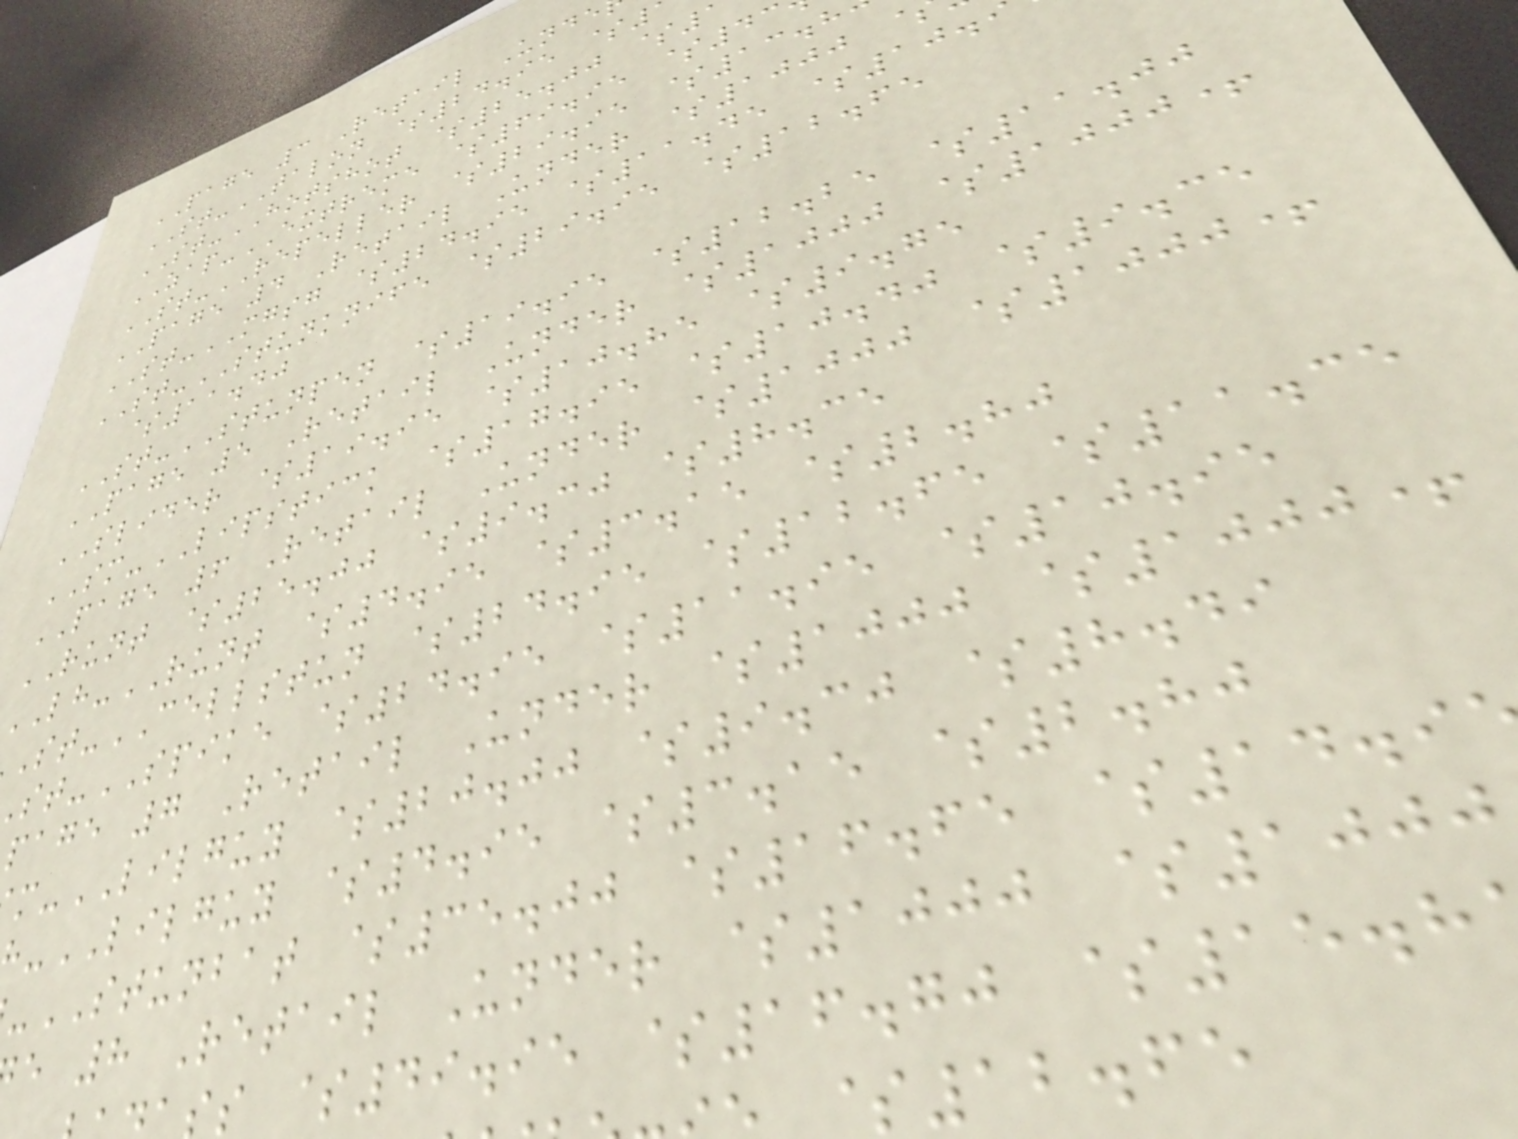PAGE 3 Retail Unde
ST-TALON $24.95 $
ST-HOTSHOT $25.00 $
ZAP-EXTREME $69.95 $43
ST-REPELLER $29.95 $13.8
PAGE 4 Retail Under $1000
ST-MGSG $24.95 $11.45 $10.
ST-STUNKNIFE $29.95 $12.65
$11.40
ST-STUNPEN $19.95 $12.25 $11.00
PAGE 5 Retail Under $1000 $1000+
SLIDER $19.95 $10.85 $9.75
SM-LIPSTICK $17.95 $10.40 $9.35
PAGE 6 Retail Under $1000 $1000+
RUNT $25.00 $9.30 $8.35
LH-RUNT $4.95 $3.15 $2.80
-CELLSTUN $24.95 $12.65 $11.35
-SPIKE $24.95 $11.95 $10.95
page 7 Retail Under $1000 $1000+
-LILGUY $20.00 $9.30 $8.49
-LILGUY $4.95 $3.15 $2.80
-STUNBAT $35.00 $16.65 $14.9
e 8 Retail Under $1000 $1000
s $49.95 $16.70 $15.8
